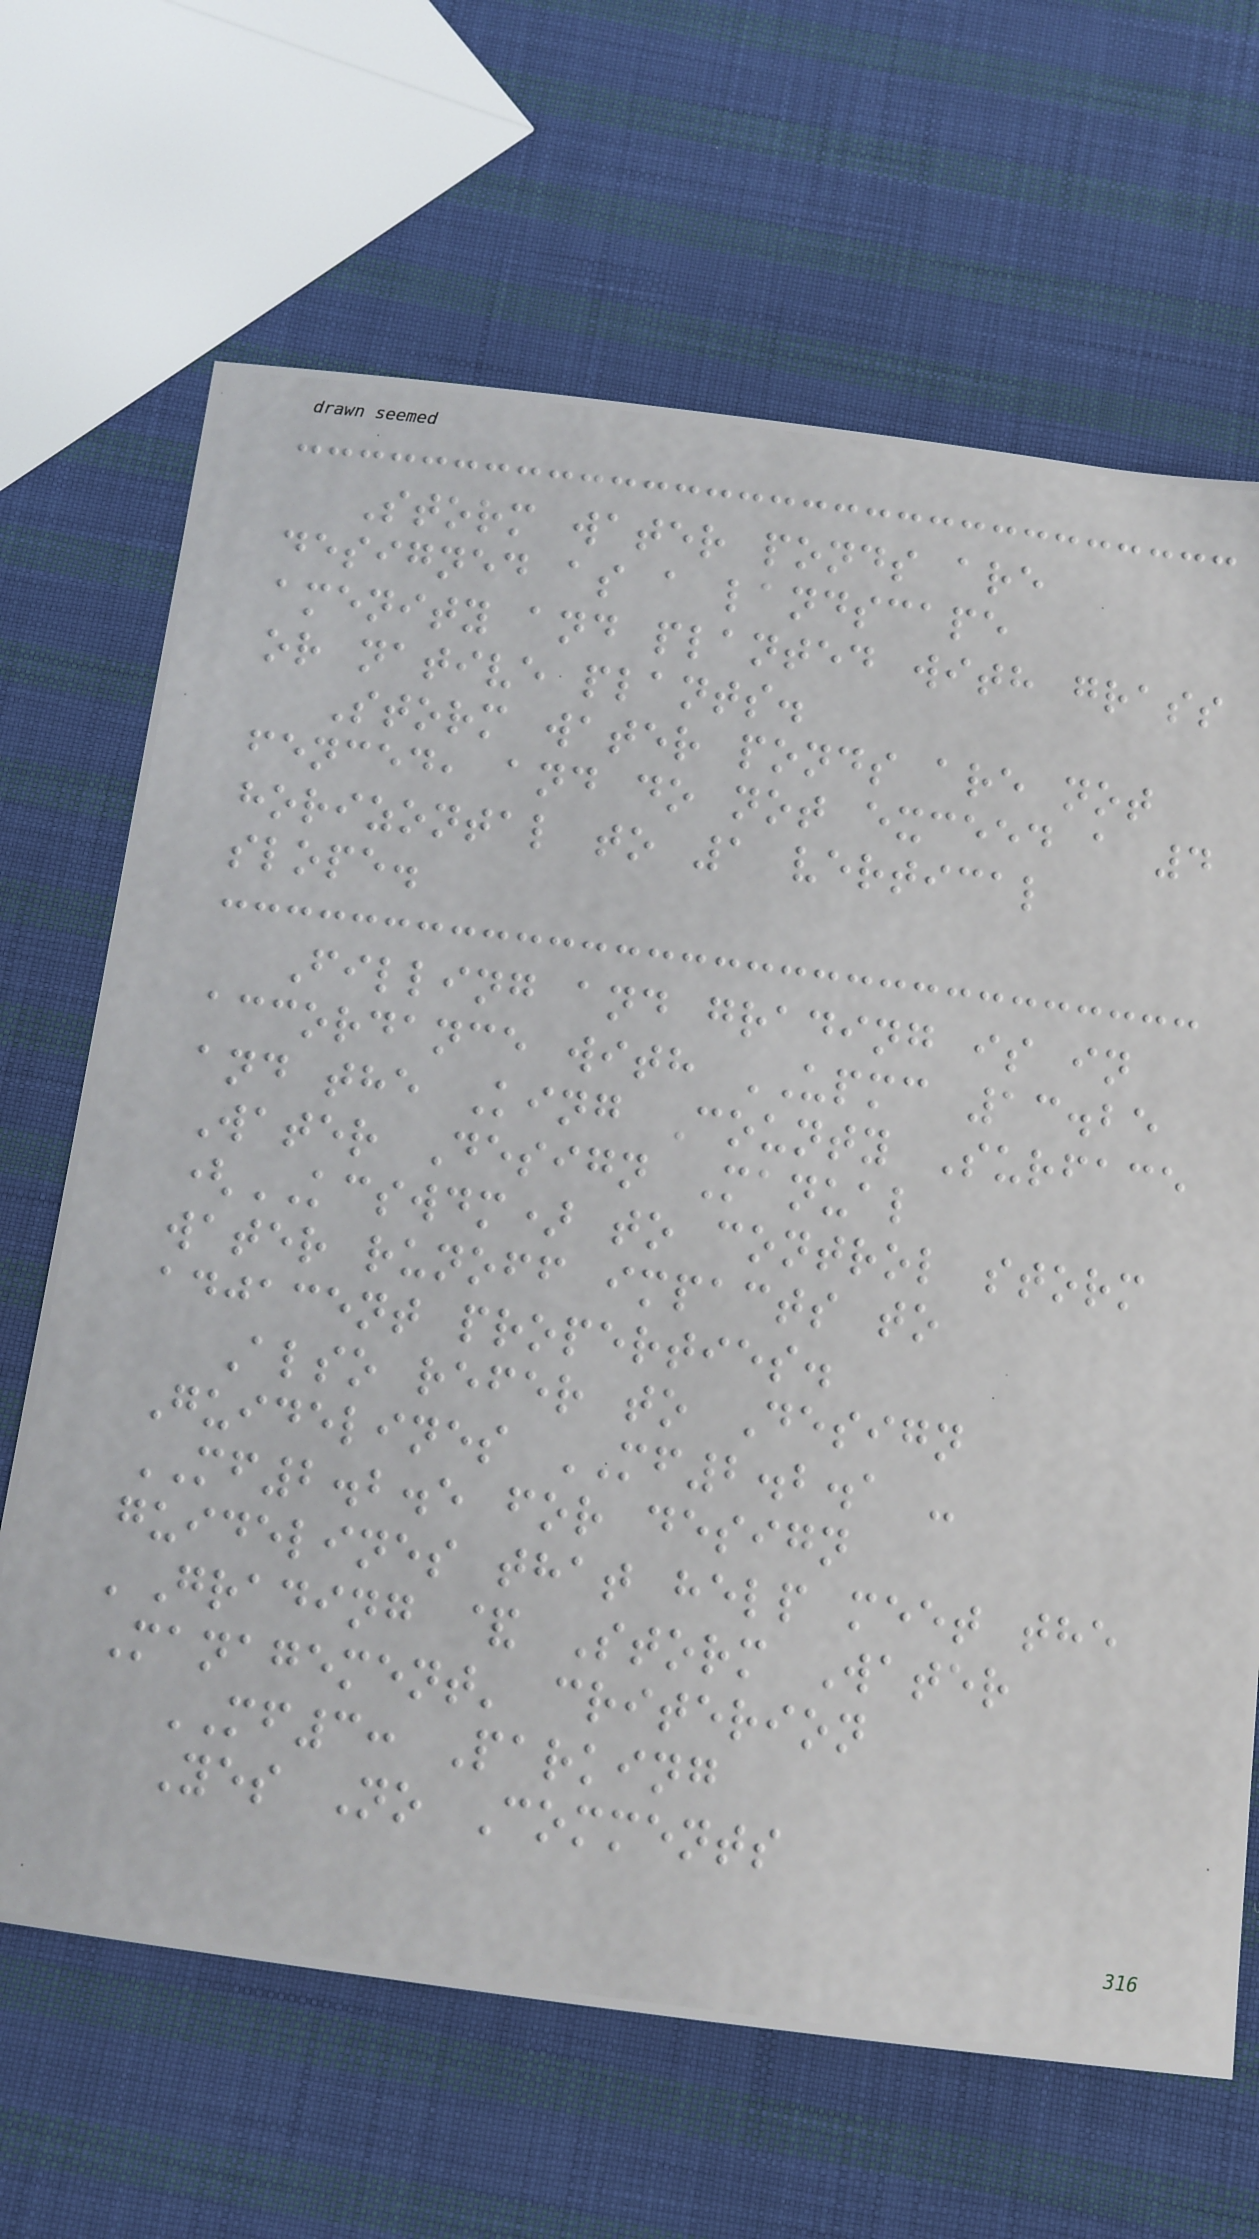Storm water ponds are
designed as a landscape
amenity and planted with grass
or native plants.
Storm water ponds are not
fenced, and do not exceed a 4
horizontal to 1 vertical
slope.
Filling and grading is in
accordance with UPMC 13.25
and the King County Surface
Water Design Manual
(KCSWDM) to control storm
water runoff impacts to
adjacent properties.
Also refer to Design
Guidelines MF2.2.1 -
MF2.2.5 for design
guidelines that help meet the
'Grading & Storm Water
Management' criterion
MF3: Parking
Yes No Comments
